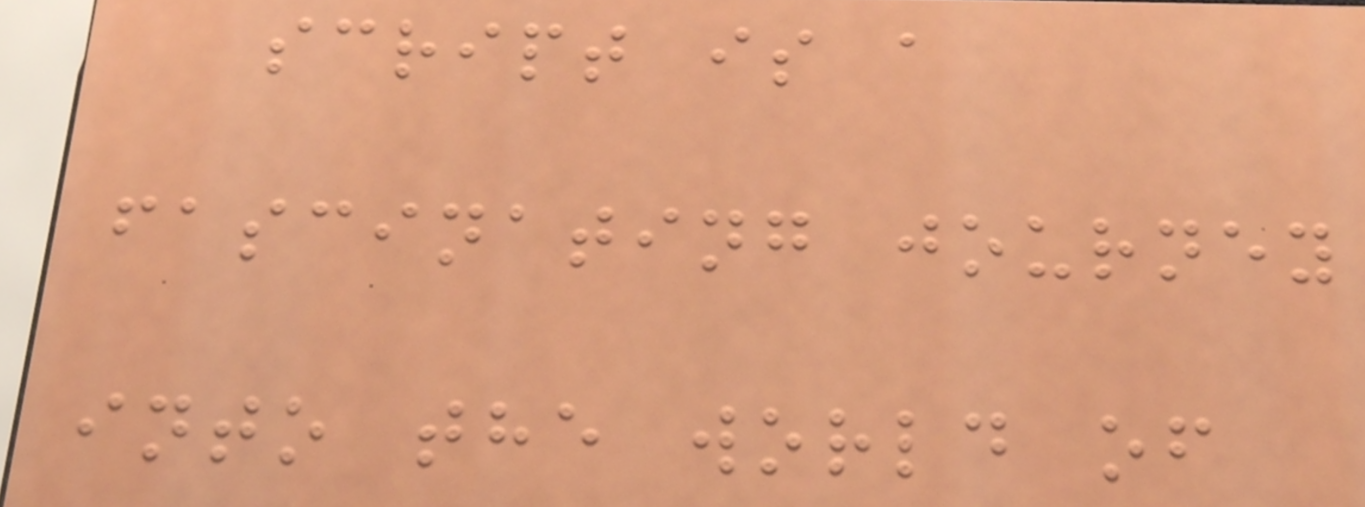script is a
fascinating journey
into the world of
